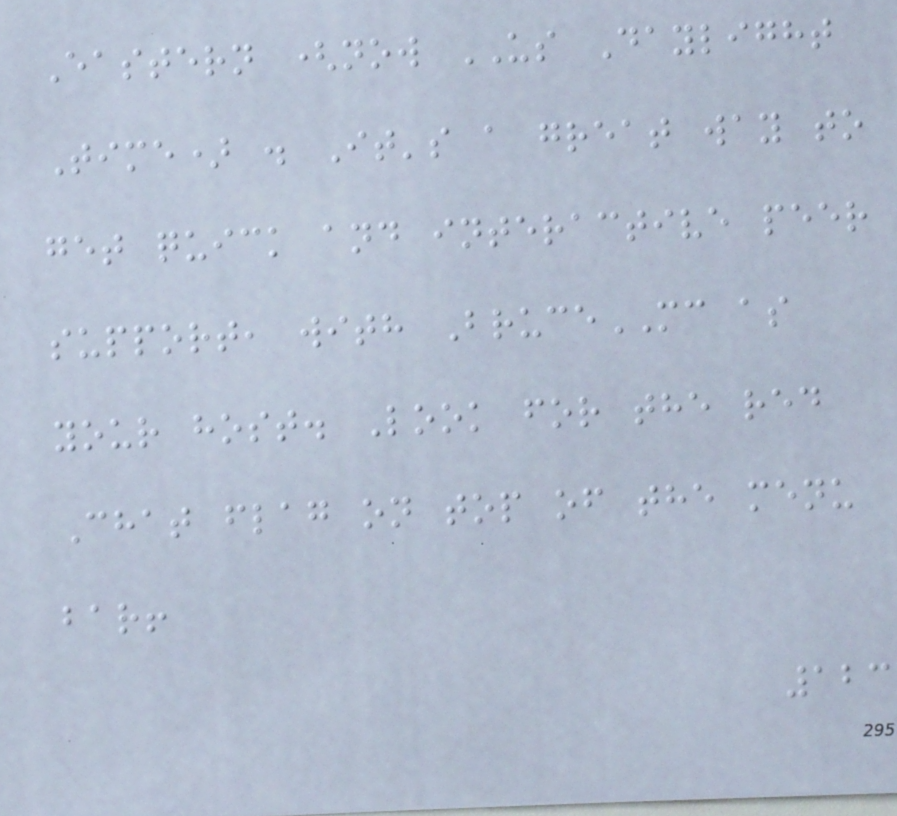Eastern (now US Daylight
Time) . It's a great way to
get quick and interactive peer
support, with BruceMC as
your host. Look for the red
Chat flag on top of the menu
bar!
123
